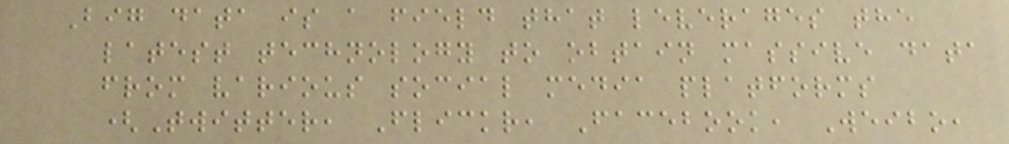Big data is a field that leverages the
latest technology to obtain massive data
from various social media platforms
(Twitter, Flickr, Facebook, Weibo,
